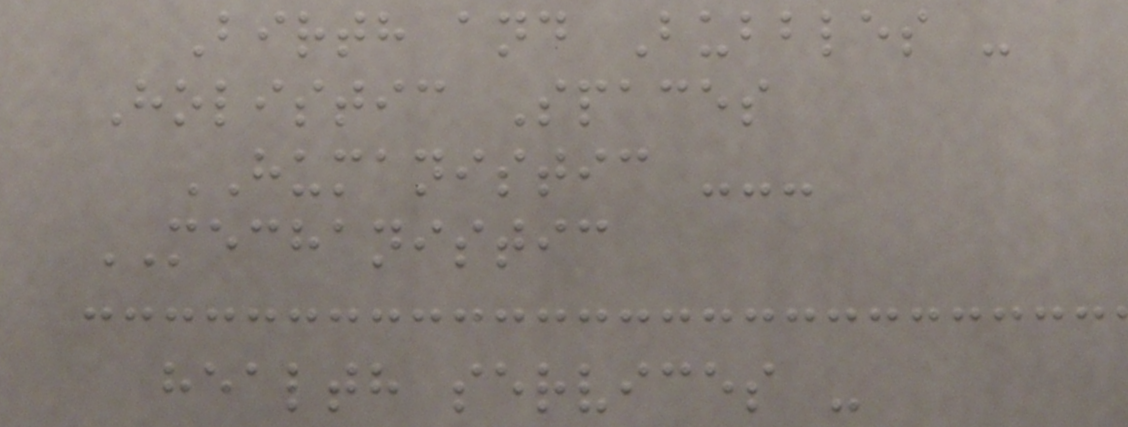Birth and Bubbles -
Holistic Spaces
HUMANISTIC ---
MECHANISTIC
health services -
